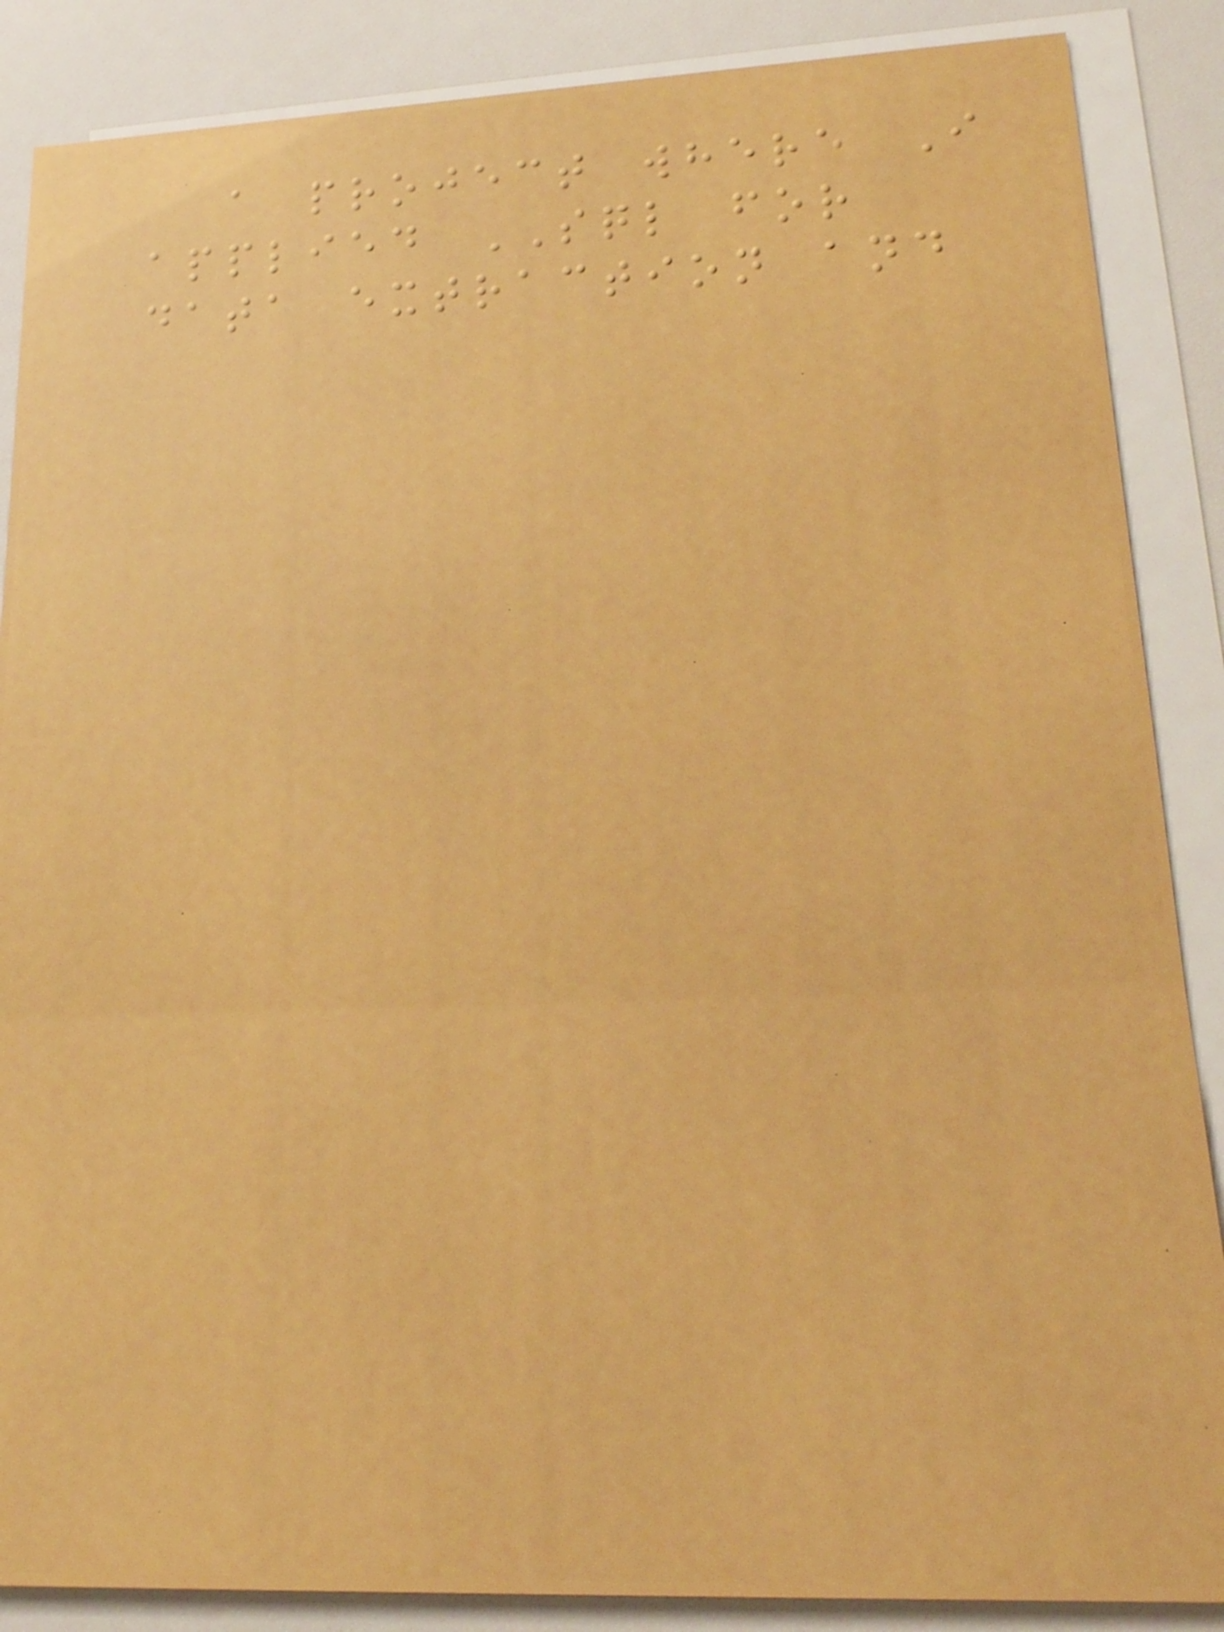a project where I
applied SQL for
data extraction and
